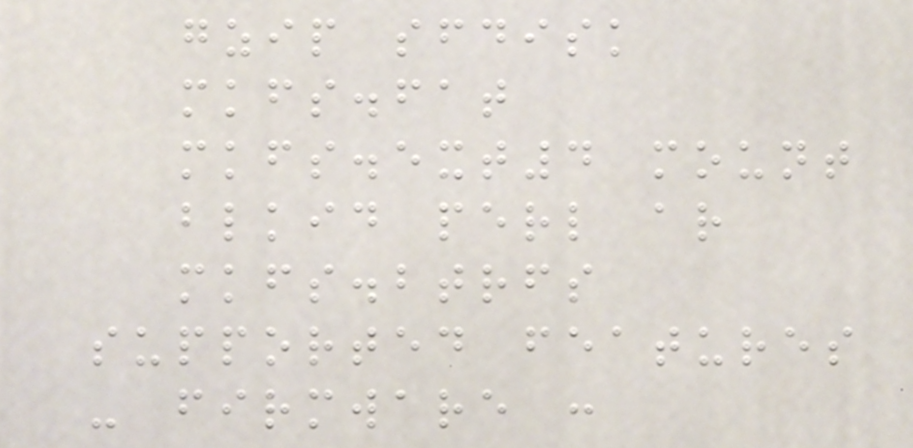gzip sfdisk
mkfs.fat
mkfs.ext4 mount
blkid perl ar
mkfs.btrfs
supported features
- firmware :
